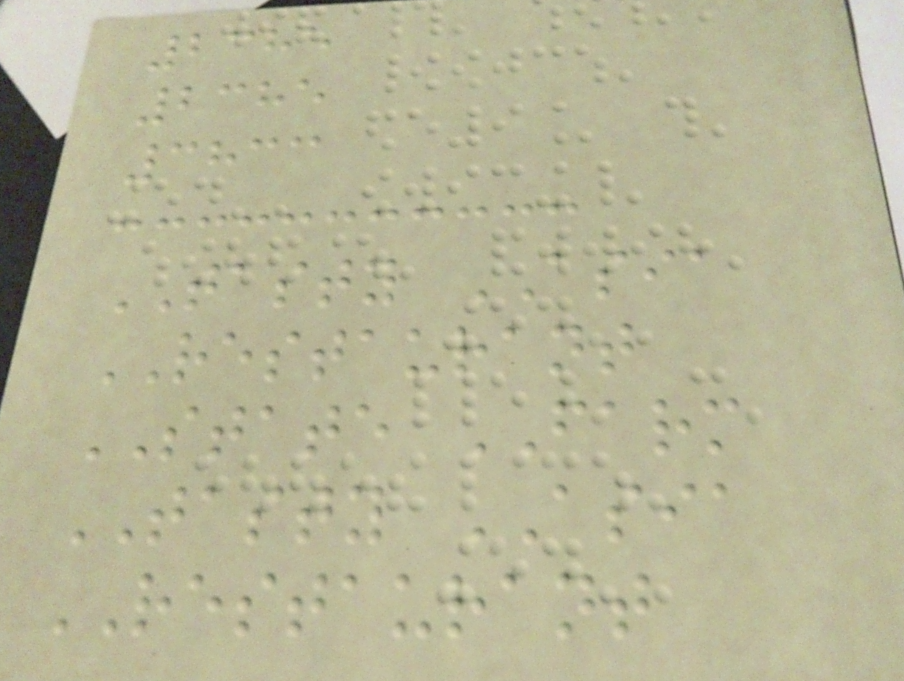2385
2385
3833
TASTY ASIA
RESTAURANT
STATE FARM
TASTY ASIA
RESTAURANT
